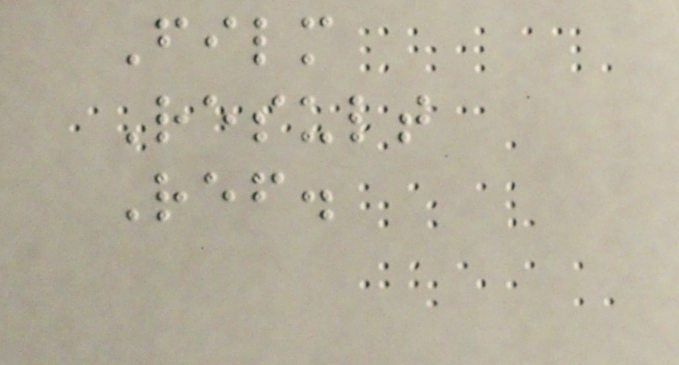Film
Result
Ref.
